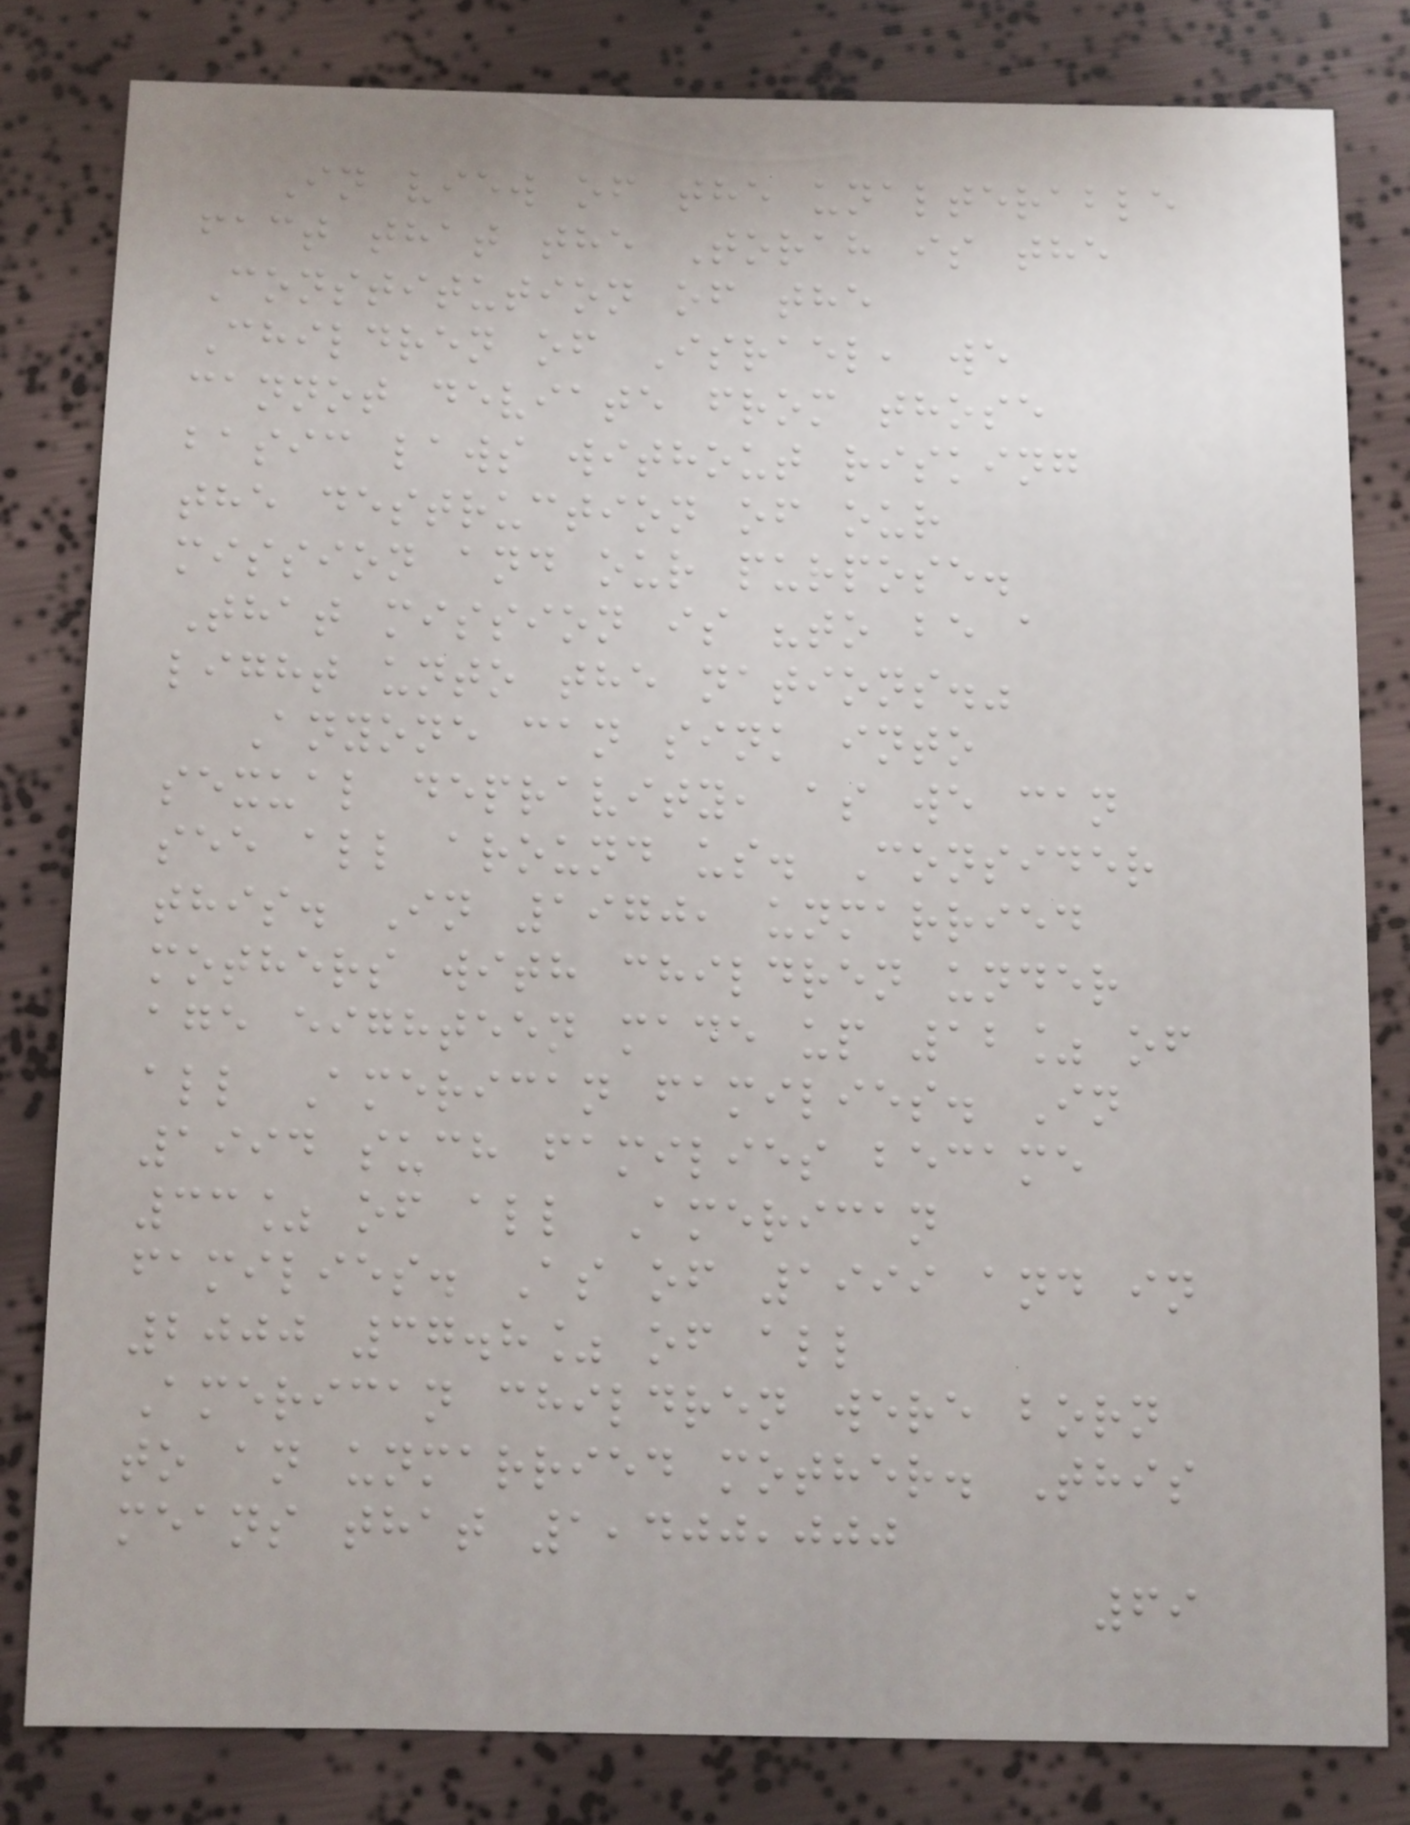In view of the unalterable
fact that the Torah is the
Constitution of the
Children of Israel, we
cannot deviate from those
basic laws without risking
the destruction of our
mission and our purpose.
That mission is "to be a
light unto the nations."
Anyone can sink into
sexual depravity, as we can
see all around us. Consider
this. In 1970, unmarried
mothers with children under
age eighteen made up 12% of
all American families. In
1994 such families became
33% of all American
families. As of 1999 and in
2000 37.8% of all
American children were born
to an unmarried mother. This
means that 1,400,000
69
